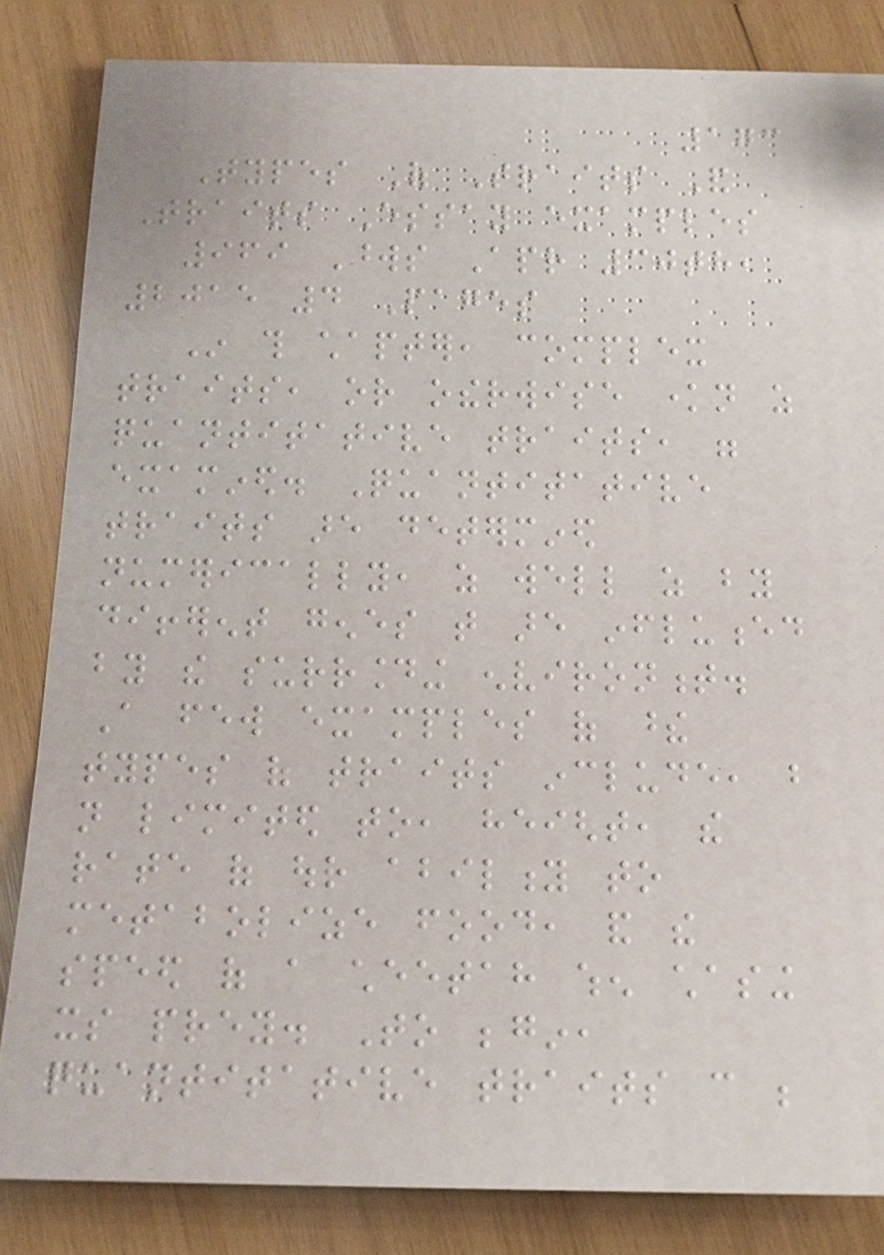173
Types Of Traits And
Traits Essay examples
969 Words Apr 30th,
2015 4 Pages
In this chapter, complex
traits, or otherwise known as
quantitative traits, were
examined. Quantitative
traits are determined
numerically, as well as by
different genes that are influenced
by the surrounding environment.
A few examples of these
types of traits include, but
not limited to, height, the
rate of our ability to
metabolize food, and the
speed of a cheetah when chasing
its prey. To begin,
quantitative traits can be
